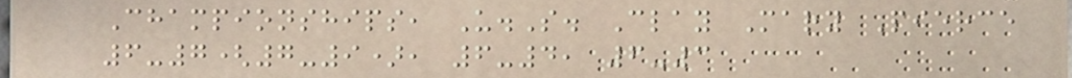Championships, U.S. Clay Mary Pierce
6-7(7-9), 6-4, 6-3
